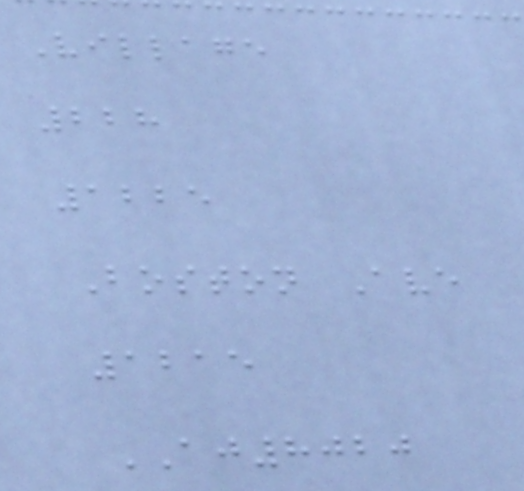Village
228
1225
Boston Ave
1215
AJ8020
